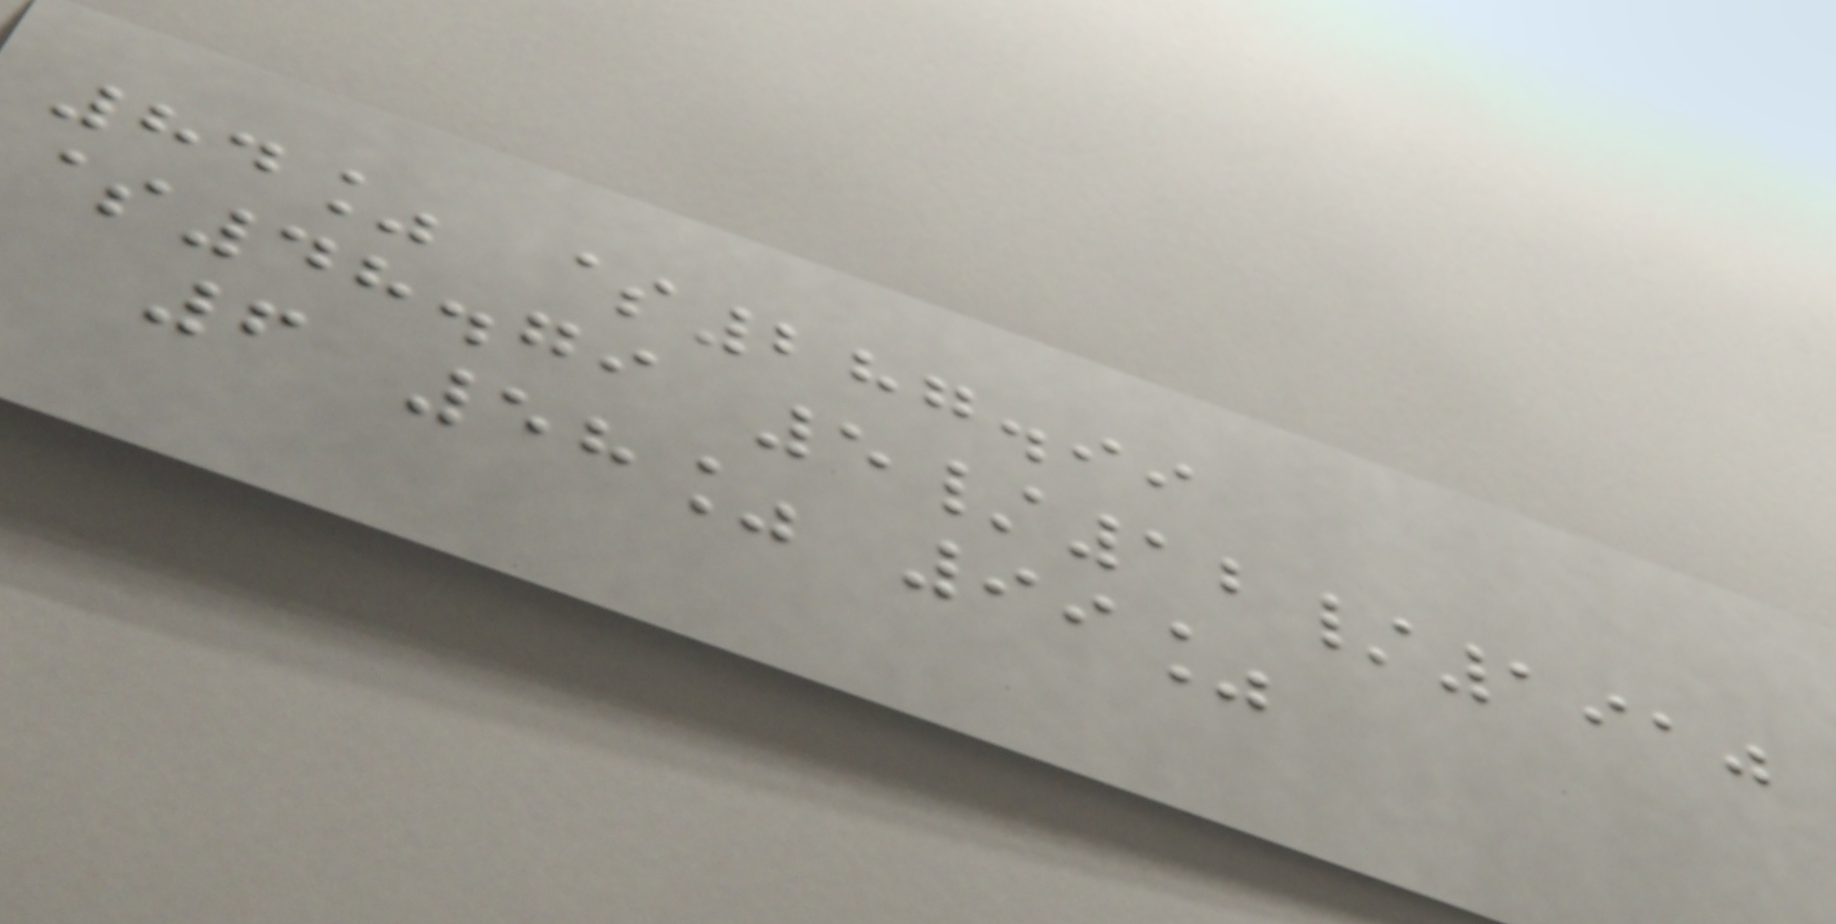84% $287.99
$48.79 5/12/1910
6 58% 99%
